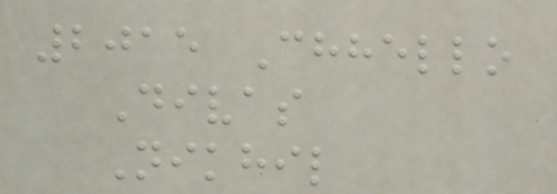2015 Chhello
Divas
Nikhil
